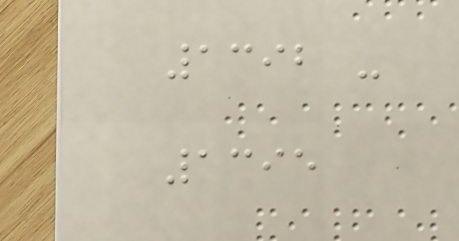1392 -
1395
